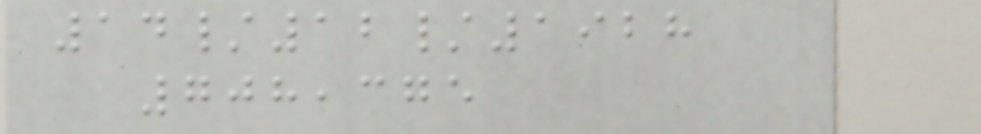14/12/1928
708,375
